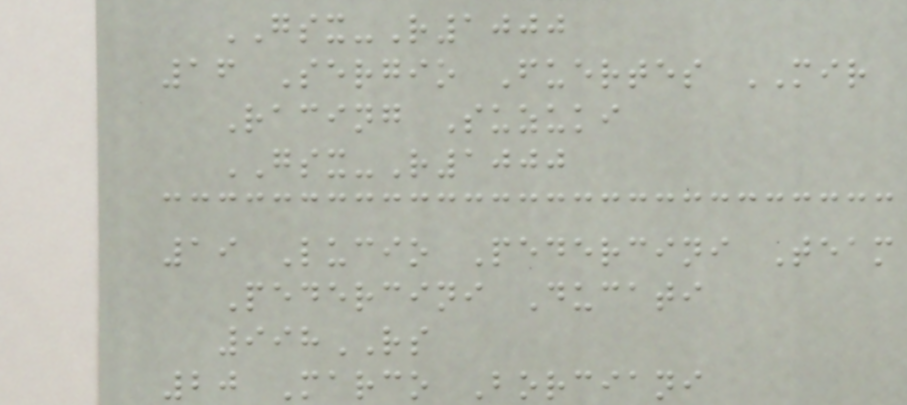GSX-R1000
16 Sergio Fuertes MIR
Racing Suzuki
GSX-R1000
19 Lucio Pedercini Team
Pedercini Ducati
998RS
20 Marco Borciani
